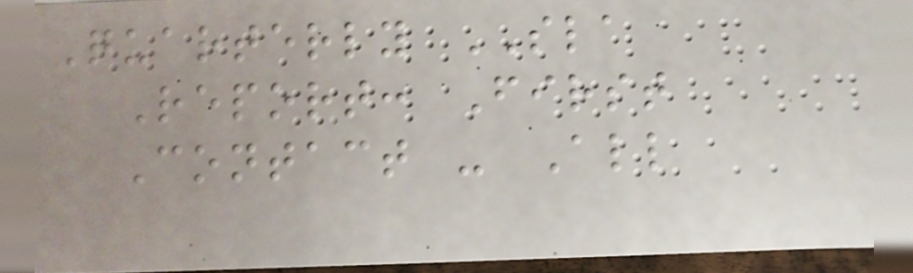Quarterly SLA
Report: First
Contact - All
